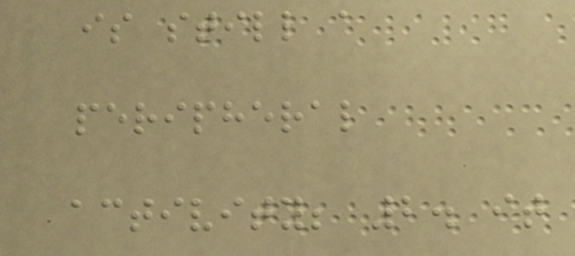is still a
peripheral
activity; 2. it
